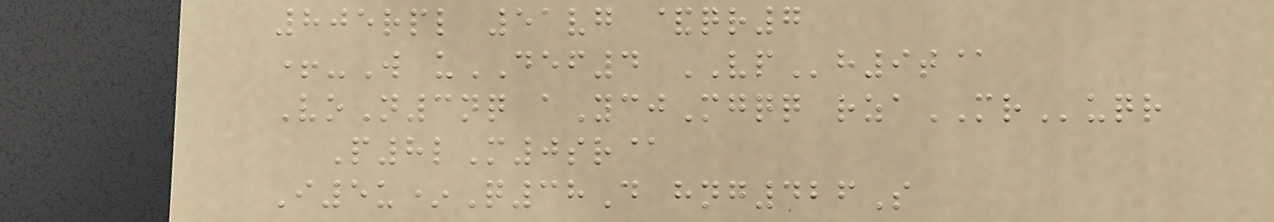805rpl 51vg &qr7
+-W uDEF4 VPh9t@
VoN3nq aYcjMgqq rzaMRuqr
P8lM0sr@
I5u*Q38D hng426S
